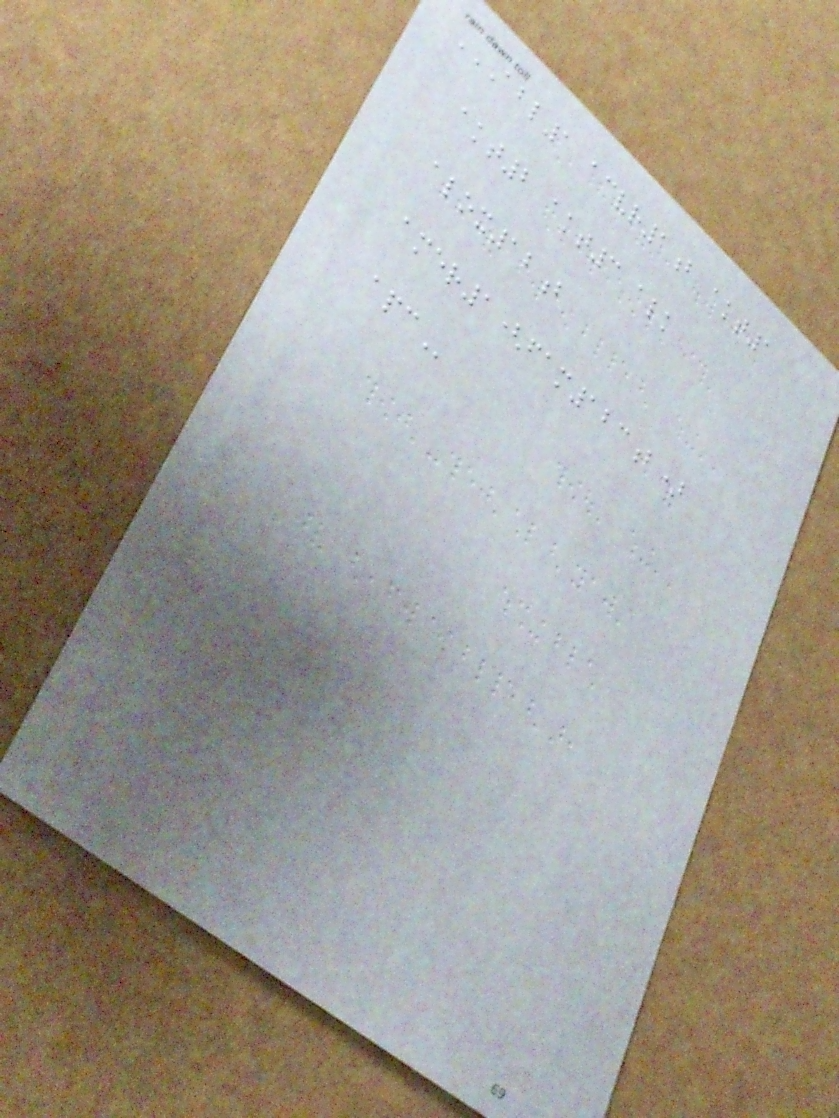ABL1 ACVR1B AKT1
AKT2 AKT3 ALK
ALOX12B
AMER1(FAM123B)
APC
